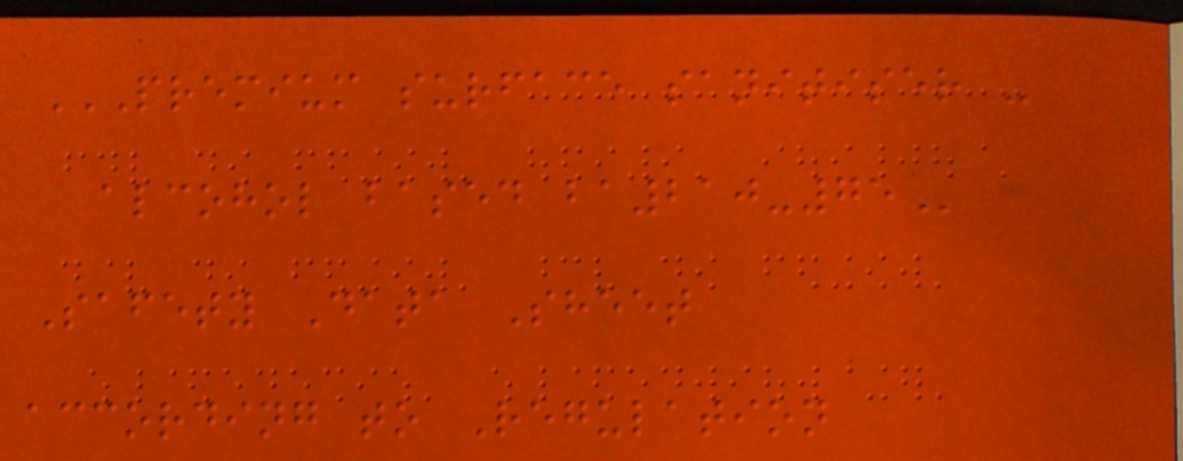PREMIUM SURFACE SANITISER -
ALCOHOL BASED BA210-75
Safety Data Sheet
according to Regulation
